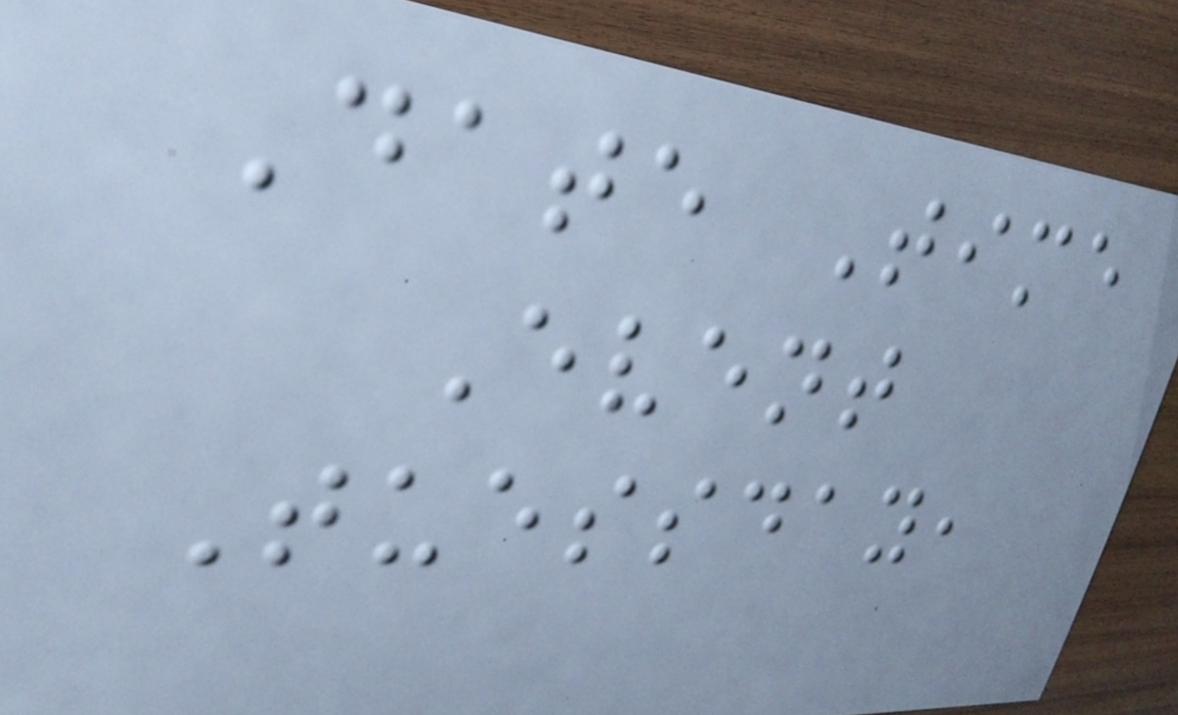Date Time
Event
Tuessday,
